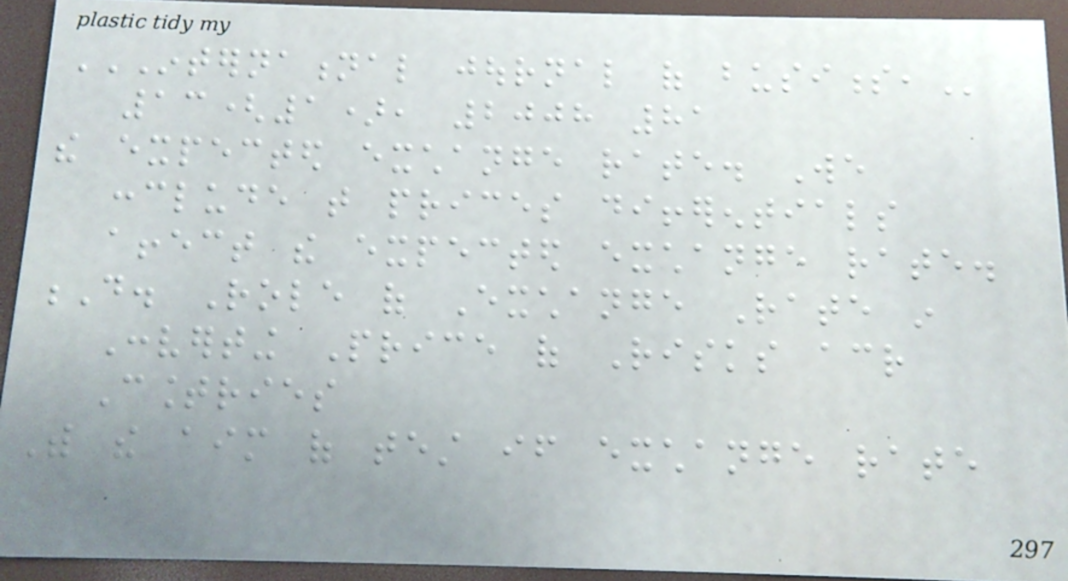INTERNATIONAL JOURNAL OF BUSINESS,
13(1), 2008 81
the expected exchange rate. We
conclude that prices differentials
affect the expected exchange rate.
D. Role of Exchange Rate in
Converting Price of Risks across
Countries
With the aim of test if exchange rate
